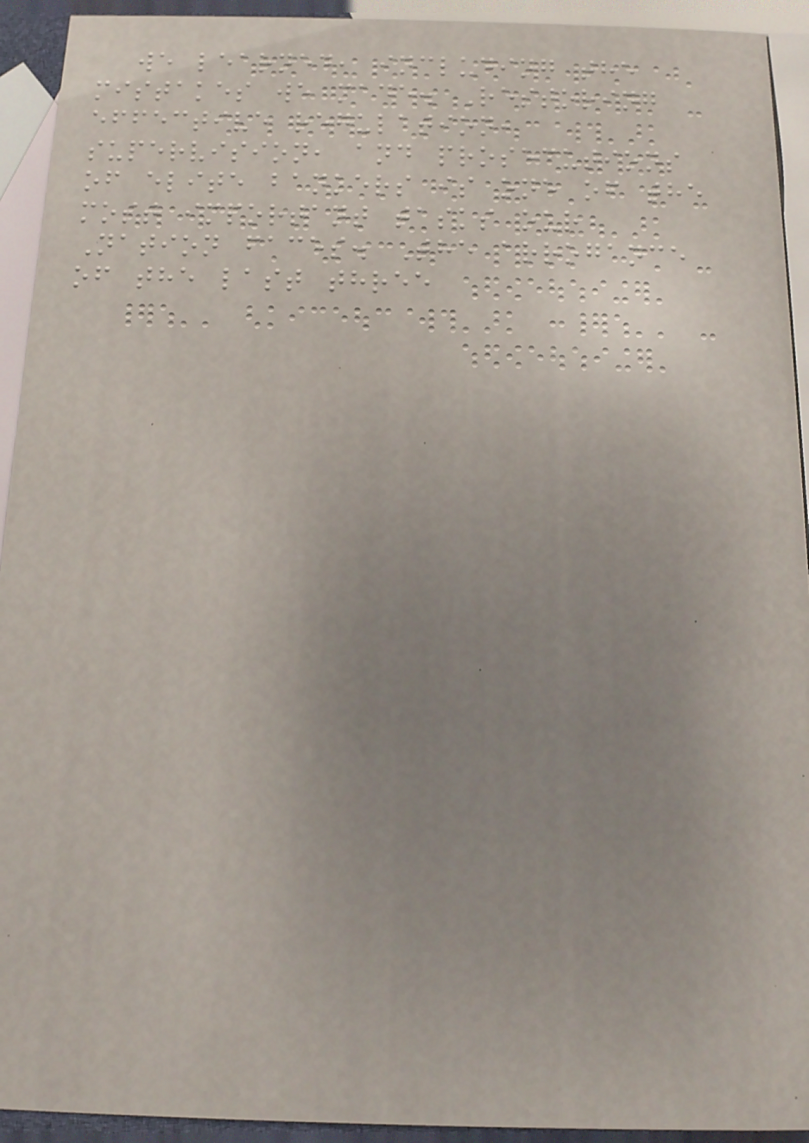we learned, including the
mistakes we made. Restoring
effective regulation,
supervision, and prosecutions
of elite bankers is one of the
most important tasks our
Nation faces. The arrogance
of the last three
